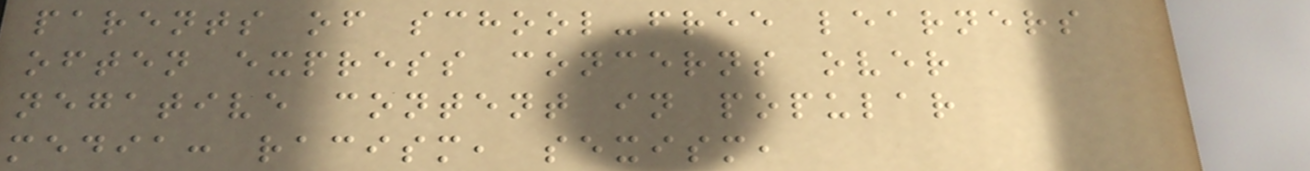parents of school-free learners
often express concerns over
negative content in popular
media: racism, sexism,
